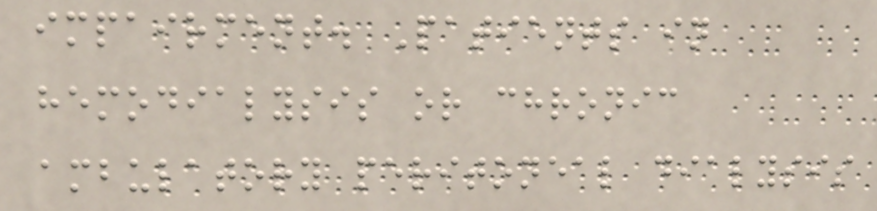impairment. Patients in
hemodialysis or chronic
ambulatory peritoneal dialysis
